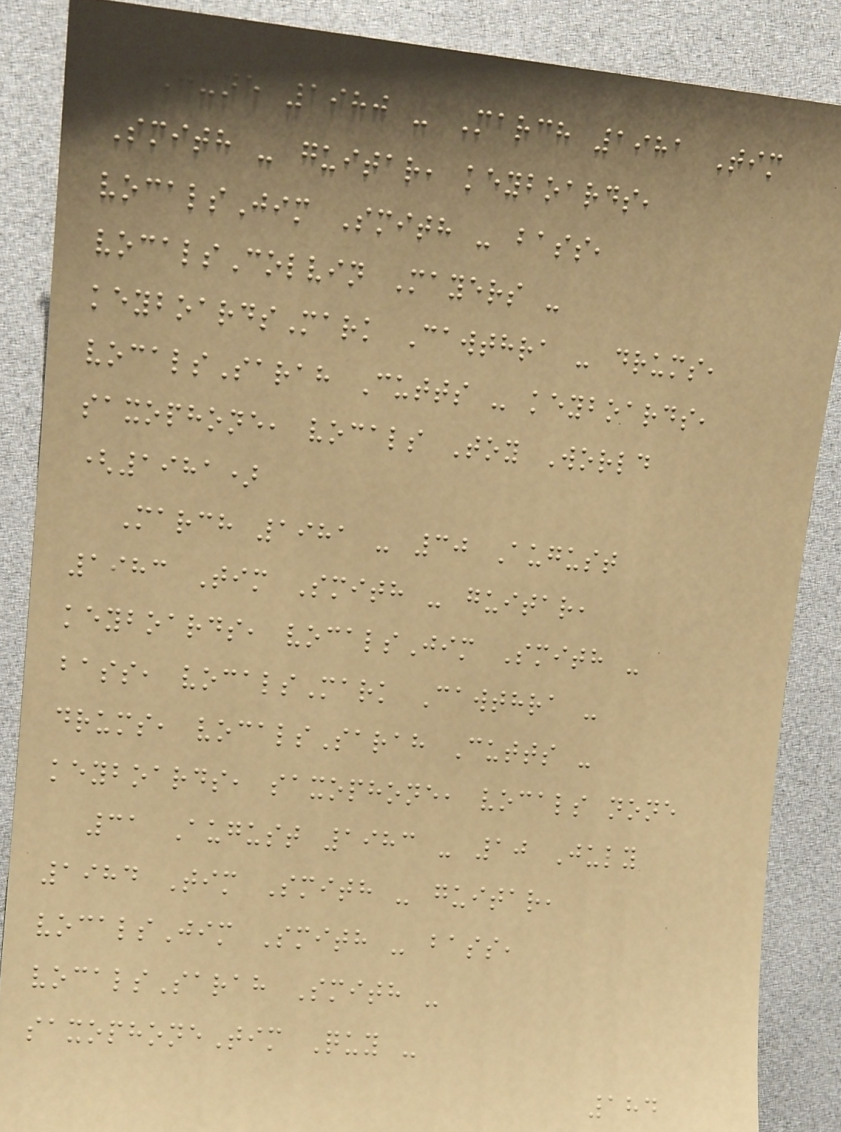June 1980 - March 1981 Tim
Smith - guitar, keyboards,
vocalsJim Smith - bass,
vocalsColvin Mayers -
keyboardsMark Cawthra - drums,
vocalsSarah Cutts - keyboards,
saxophone, vocals Toy World
(1981)
March 1981 - 30 August
1983 Tim Smith - guitar,
keyboards, vocalsJim Smith -
bass, vocalsMark Cawthra -
drums, vocalsSarah Cutts -
keyboards, saxophone, vocals none
31 August 1983 - 10 July
1984 Tim Smith - guitar,
vocalsJim Smith - bass,
vocalsSarah Smith -
saxophoneTim Quy -
184
